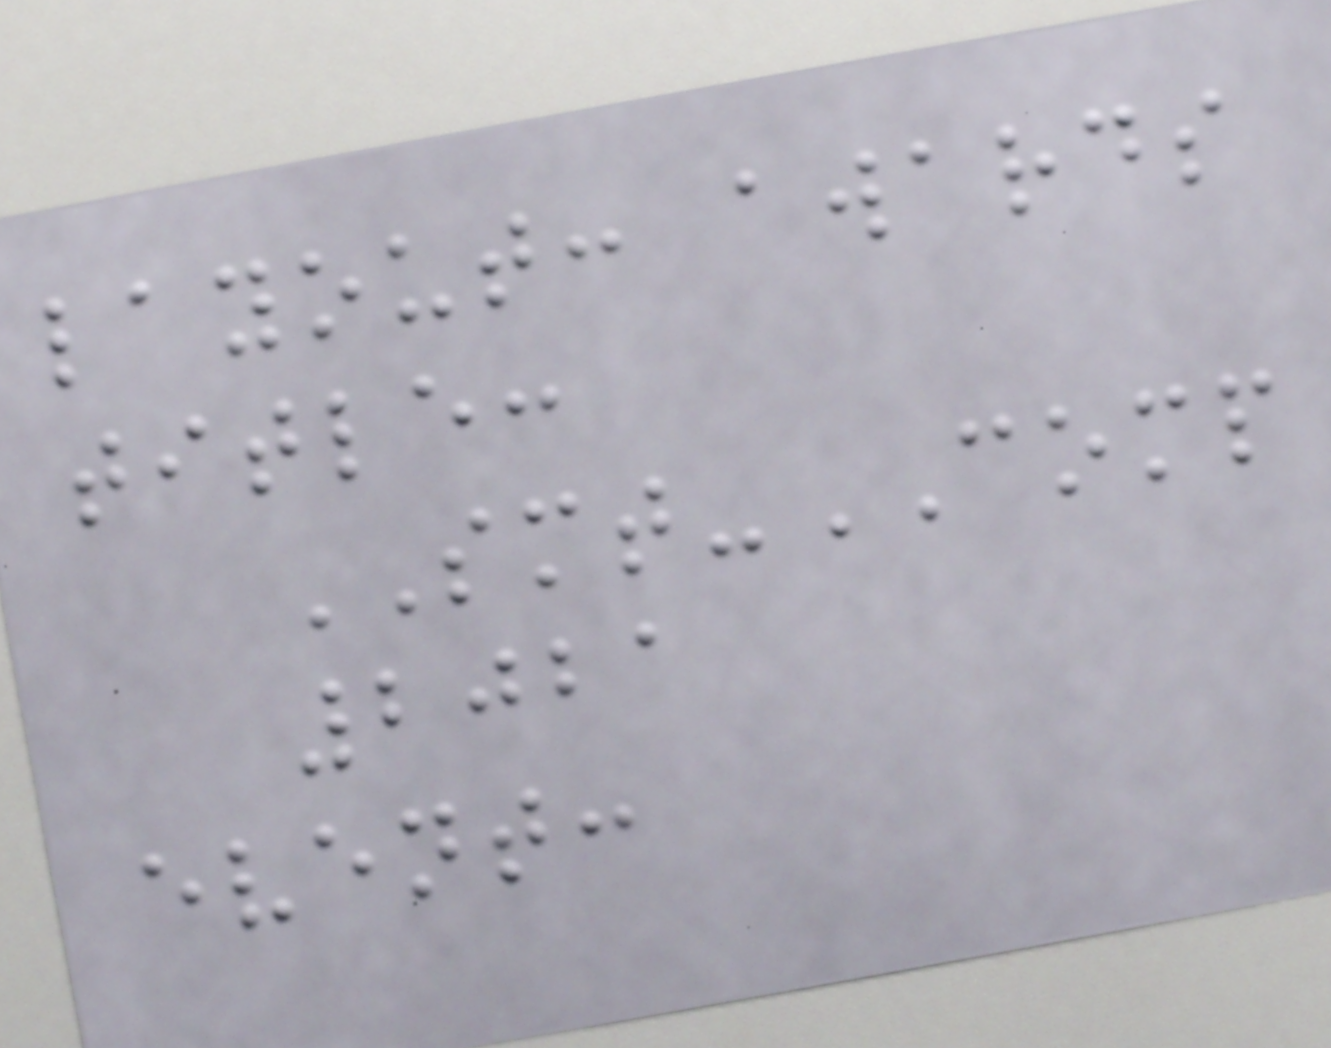layout: awards
title:
SMT-COMP
2021
event:
